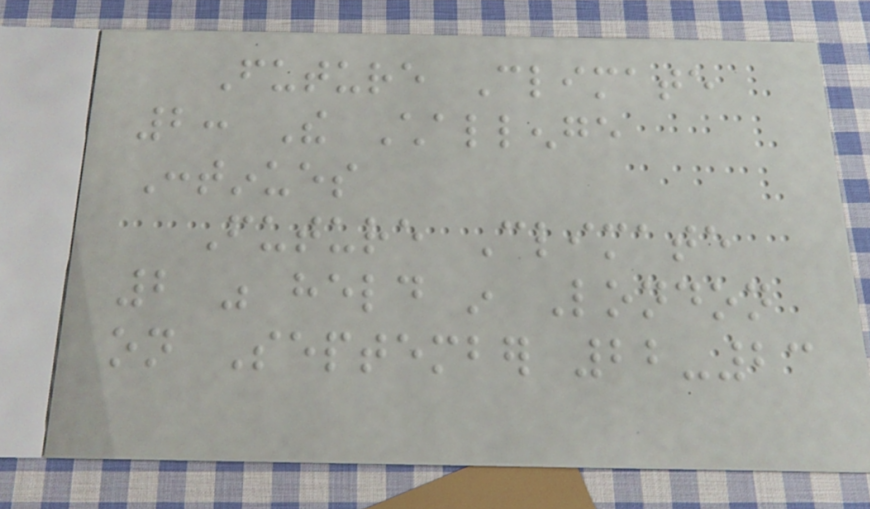Future Climate
2: The Challenge
Continues
Future Climate
2 was held in London
on September 22-23
